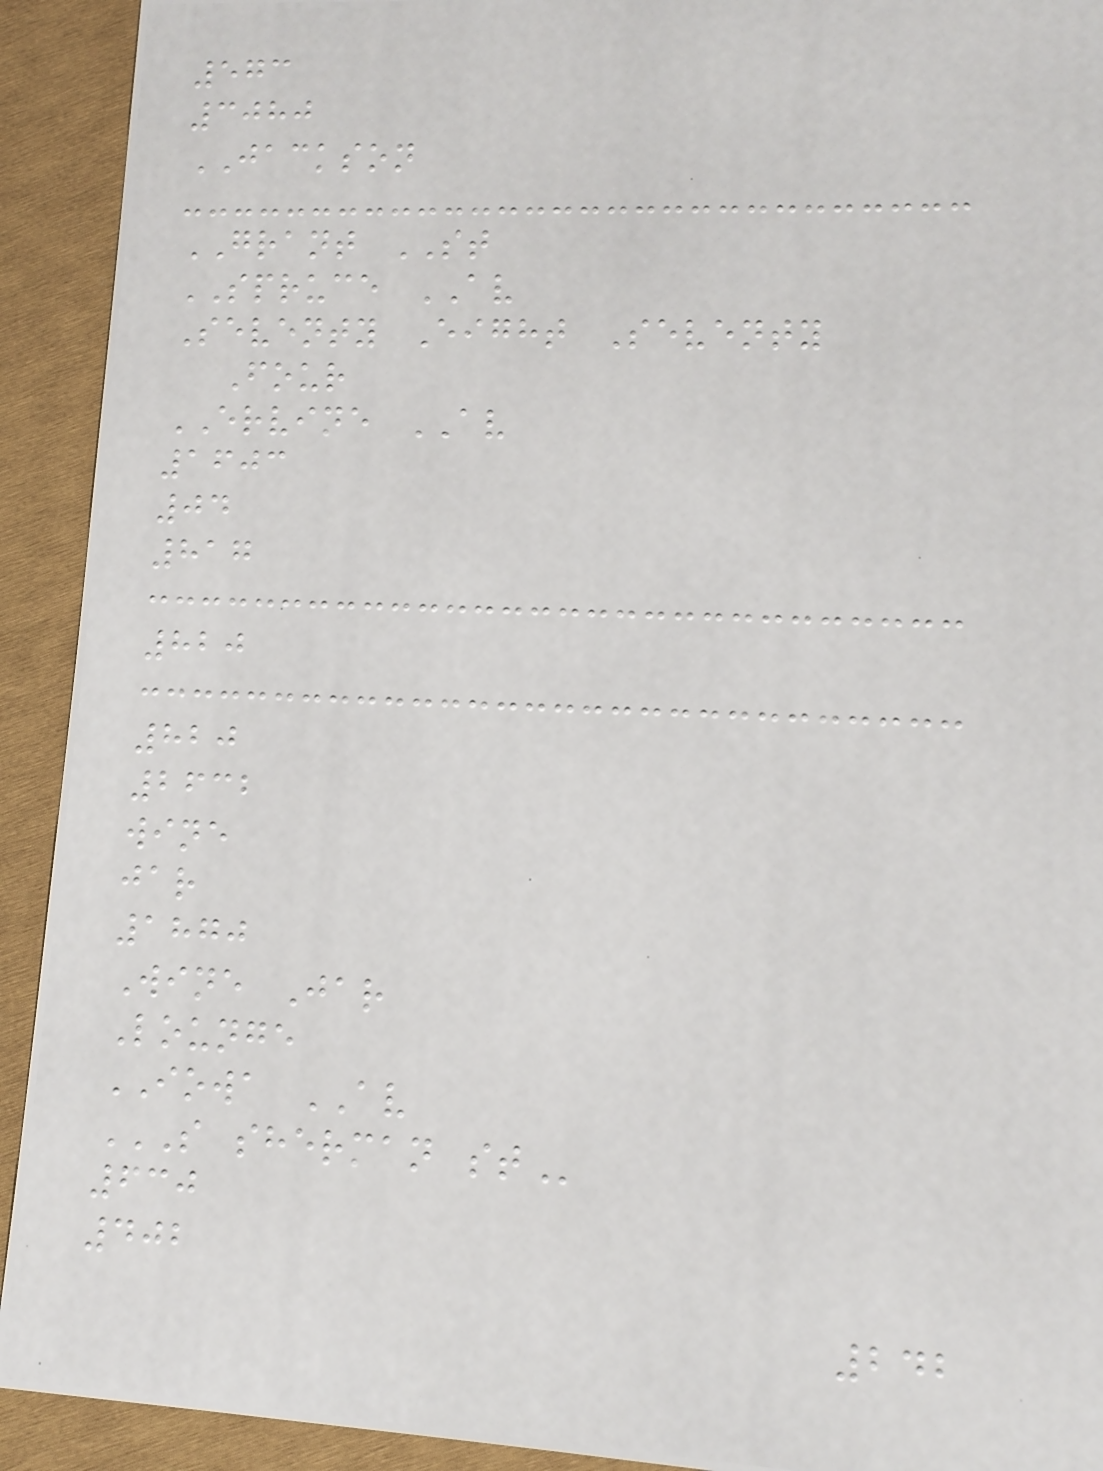573
3080
JACKSON
GRANT ST
SPRUCE AV
Seventy Eight Seventy
Four
ERVINE AV
1603
04
817
820
820
2632
wine
jar
1870
Wine Jar
Lounge
IOWA AV
S SHERMAN ST
630
402
242
